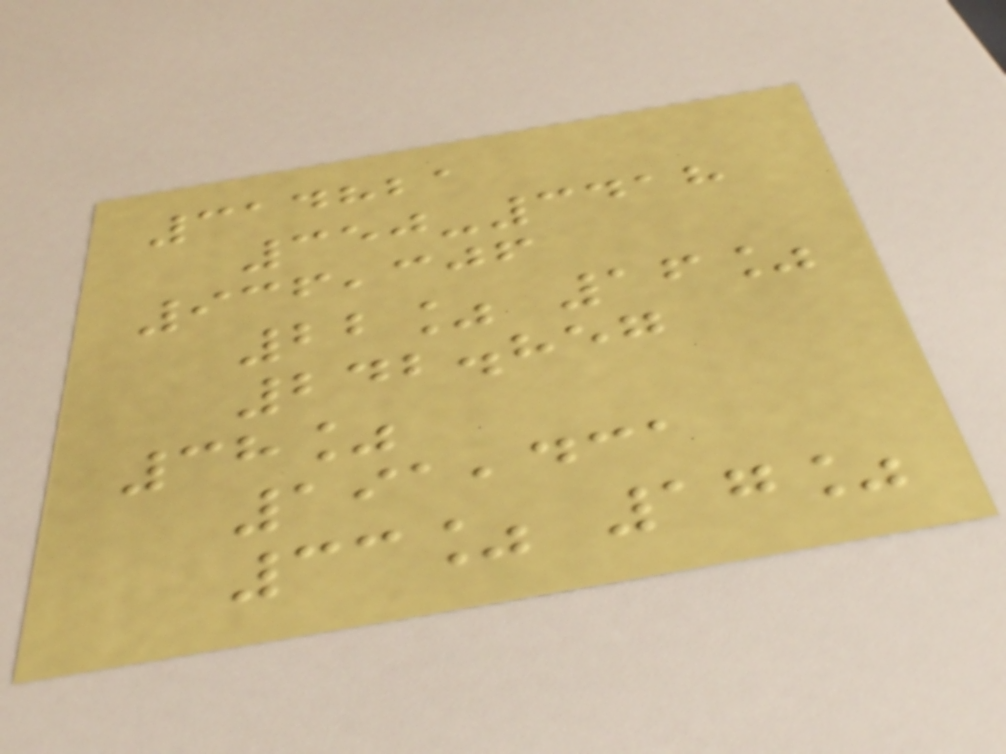314821
350-3418
936,306
22% 16%
242.857
38%
191,431
33% 17%
